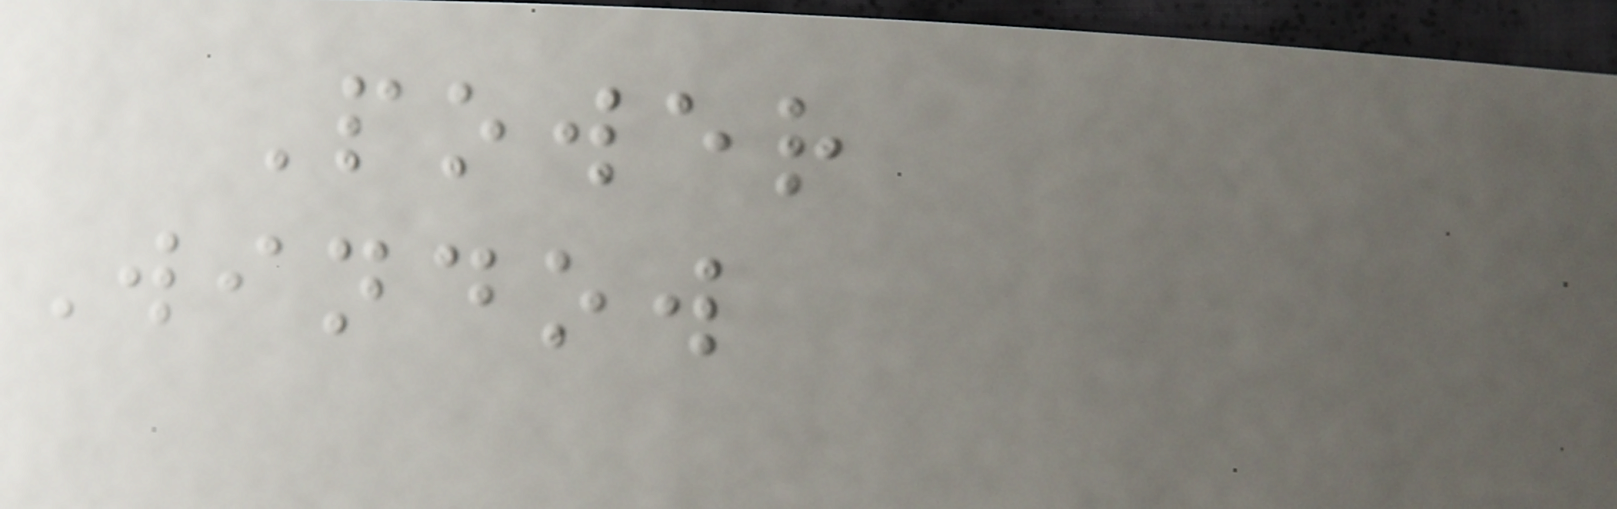Power
Window
